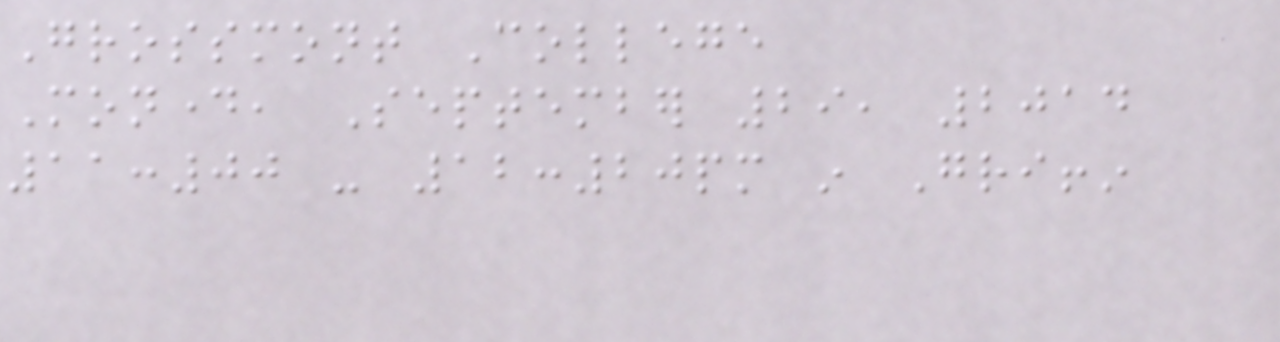Grossmont College
Monday, September 29, 2014
11:00 - 12:20pm in Griffin
